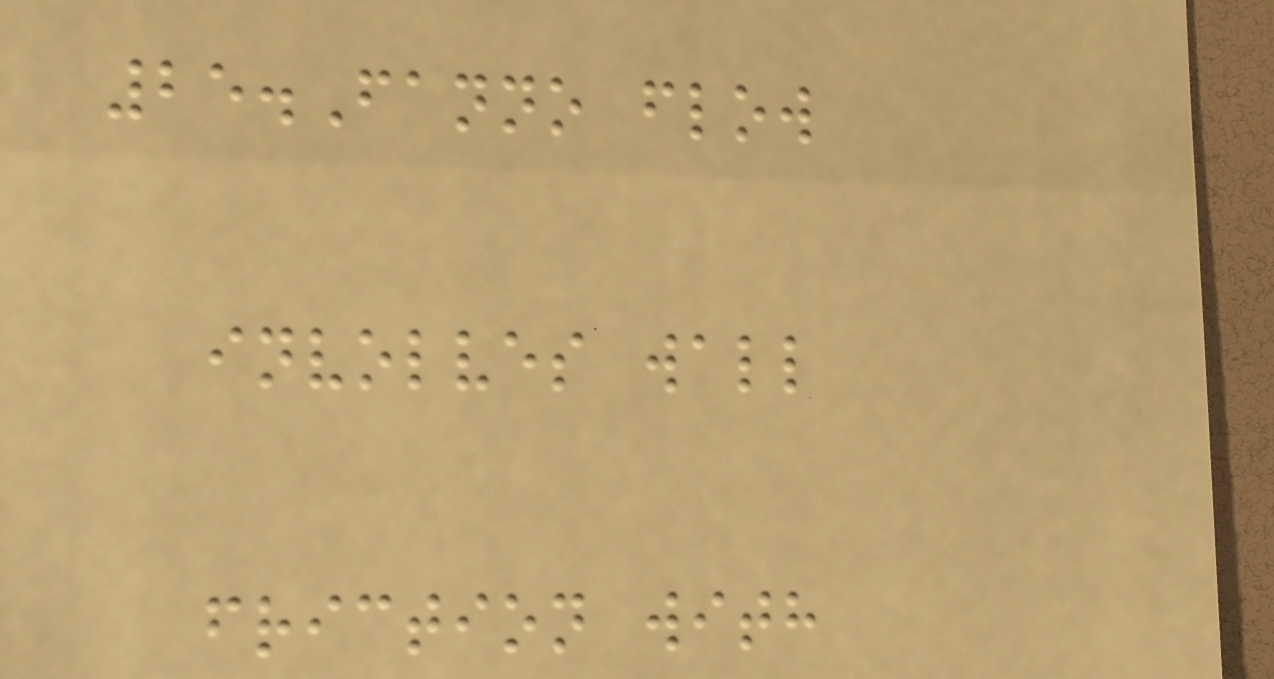25.Fanno flow
involves wall
friction with
